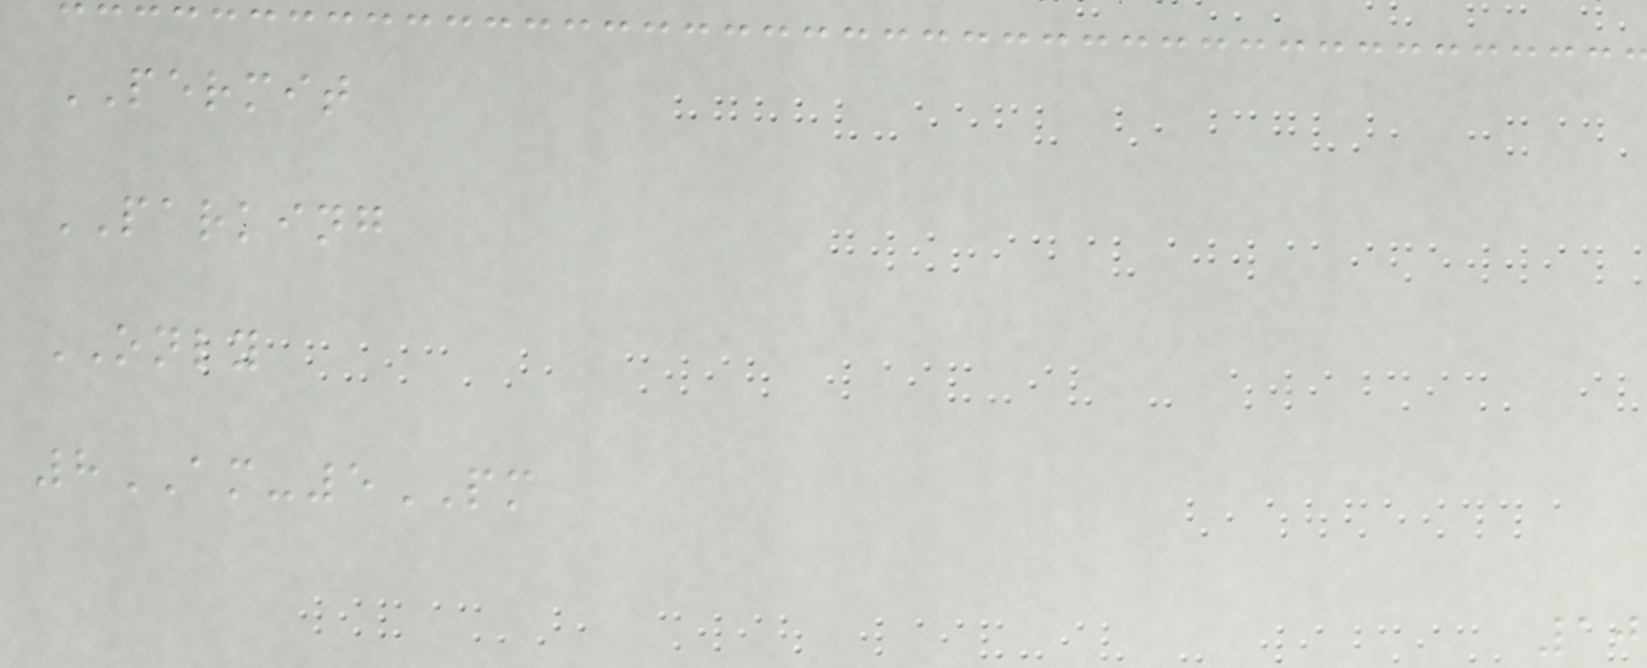PERMIT
PARKING
ONLY
8AM-5PM
10
